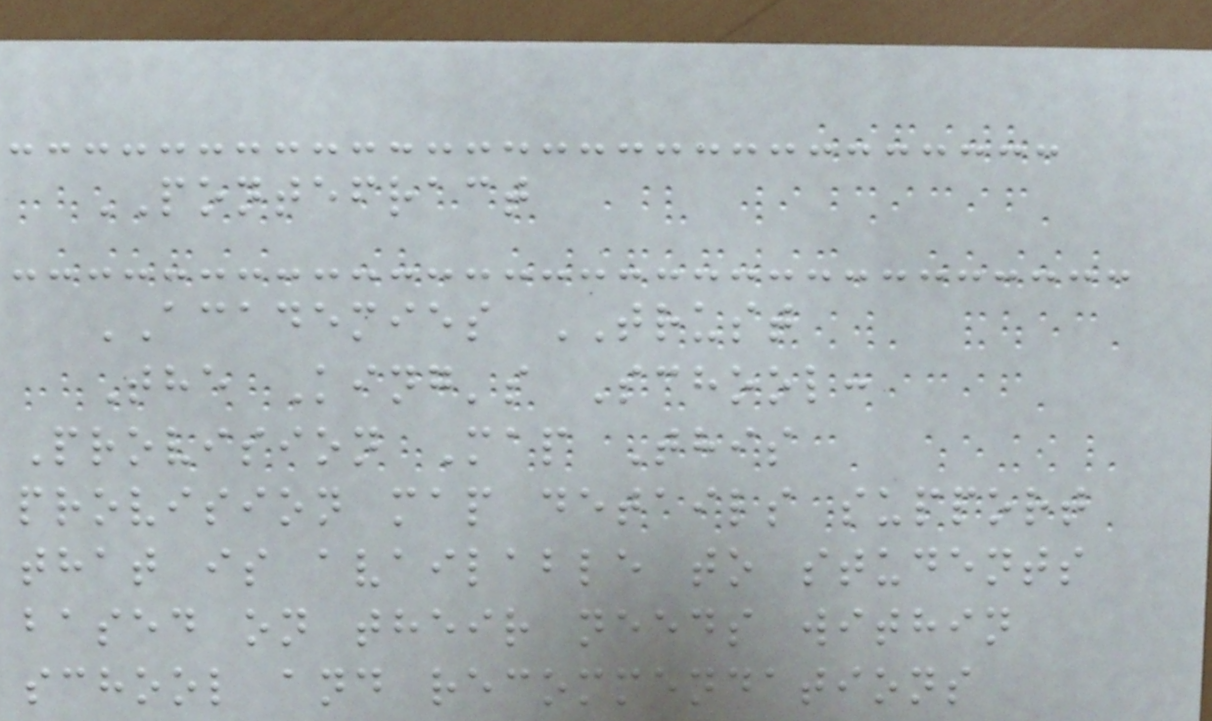PONTEFRACT
ACADEMIES TRUST
The King's School:
Provision Map This
provision map details support
that is available to students
based on their needs within
school and recommendations
